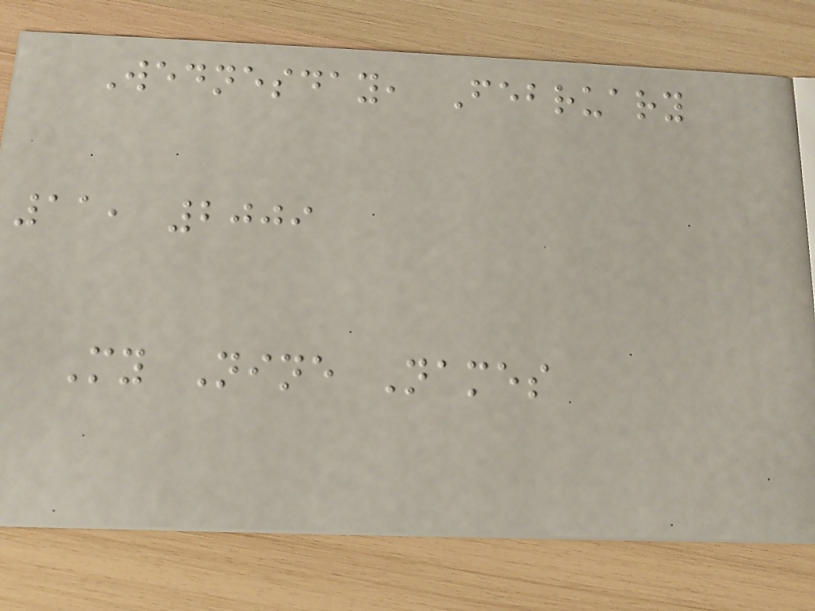Wednesday, February
11, 2009
My Nine Names
